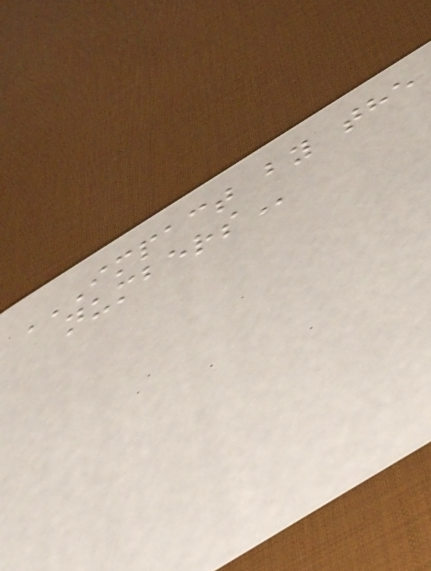IMPACT BY THE
NUMBERS
